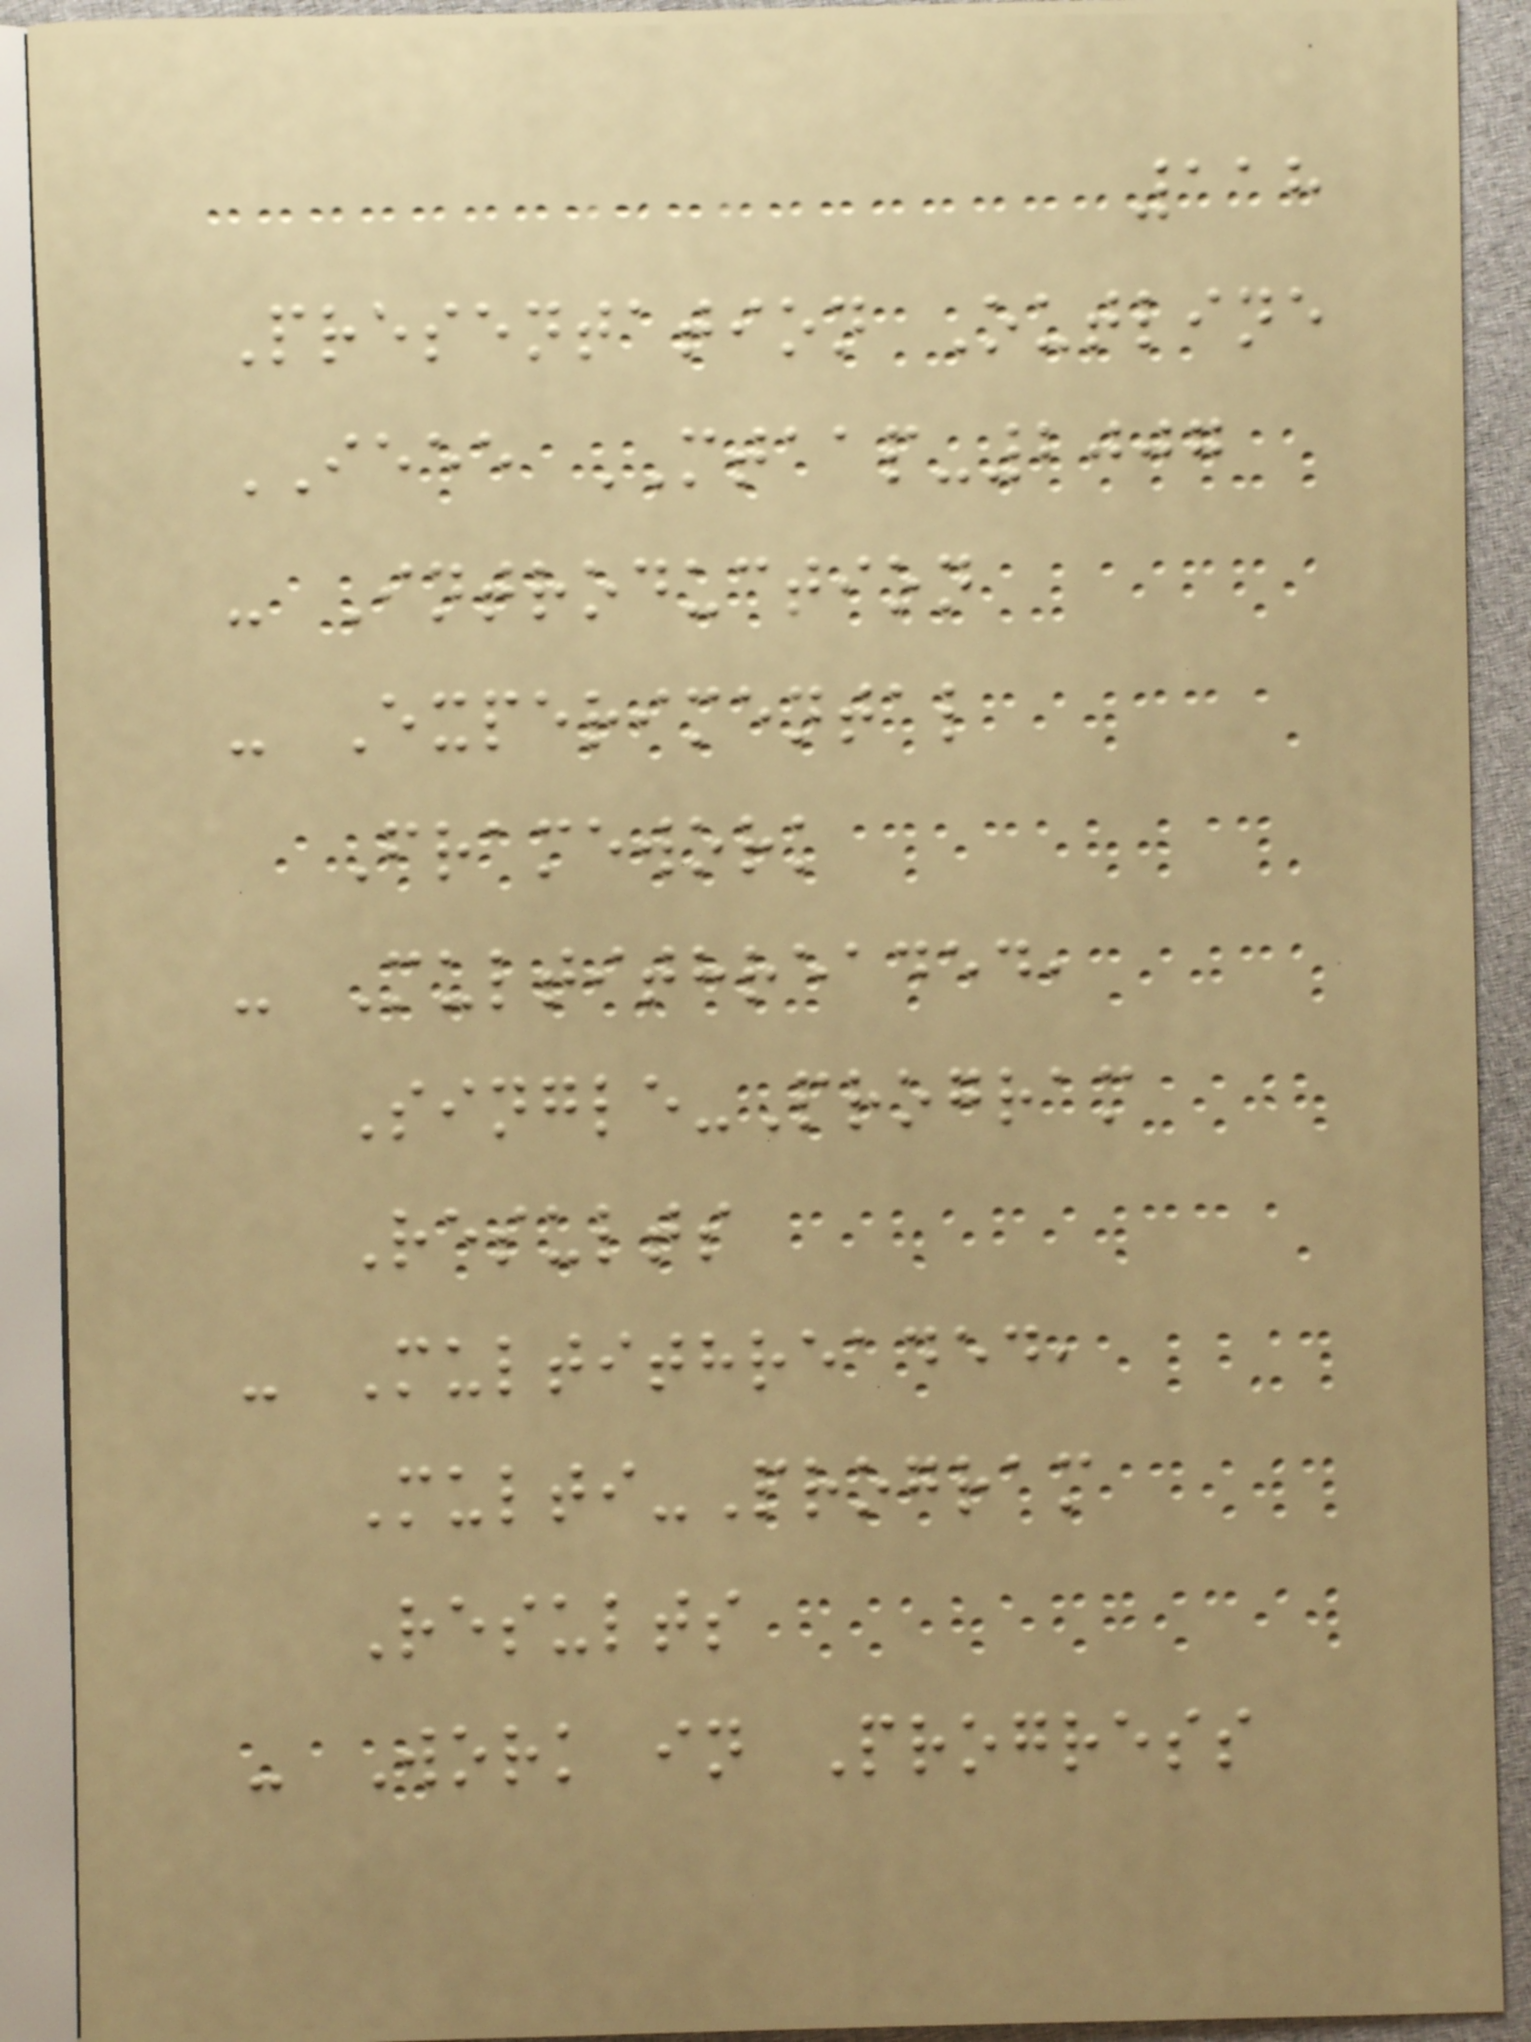118
Presentation Outline
IEEE MTAAP-2007
- Introduction
- Experimental
Framework
- Multithreaded,
Single-Program
Results
- Multithreaded,
Multi-Program
Results
- Work in Progress
